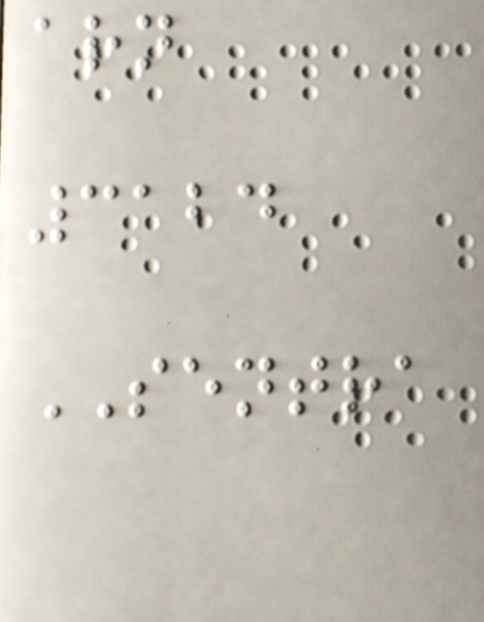arn
3124
SENTRA
